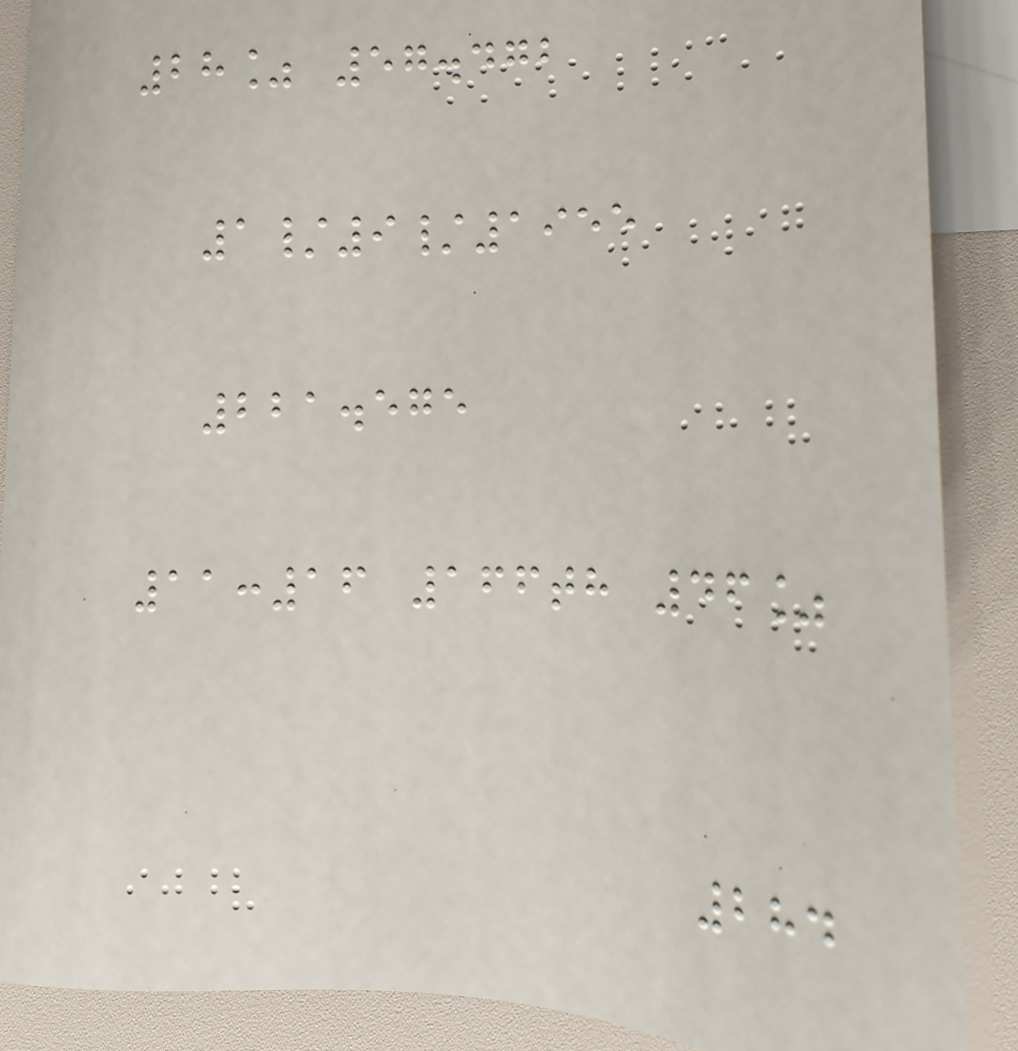28% 57.472
1/9/1955
221.575
11:16 166th 46%
284
